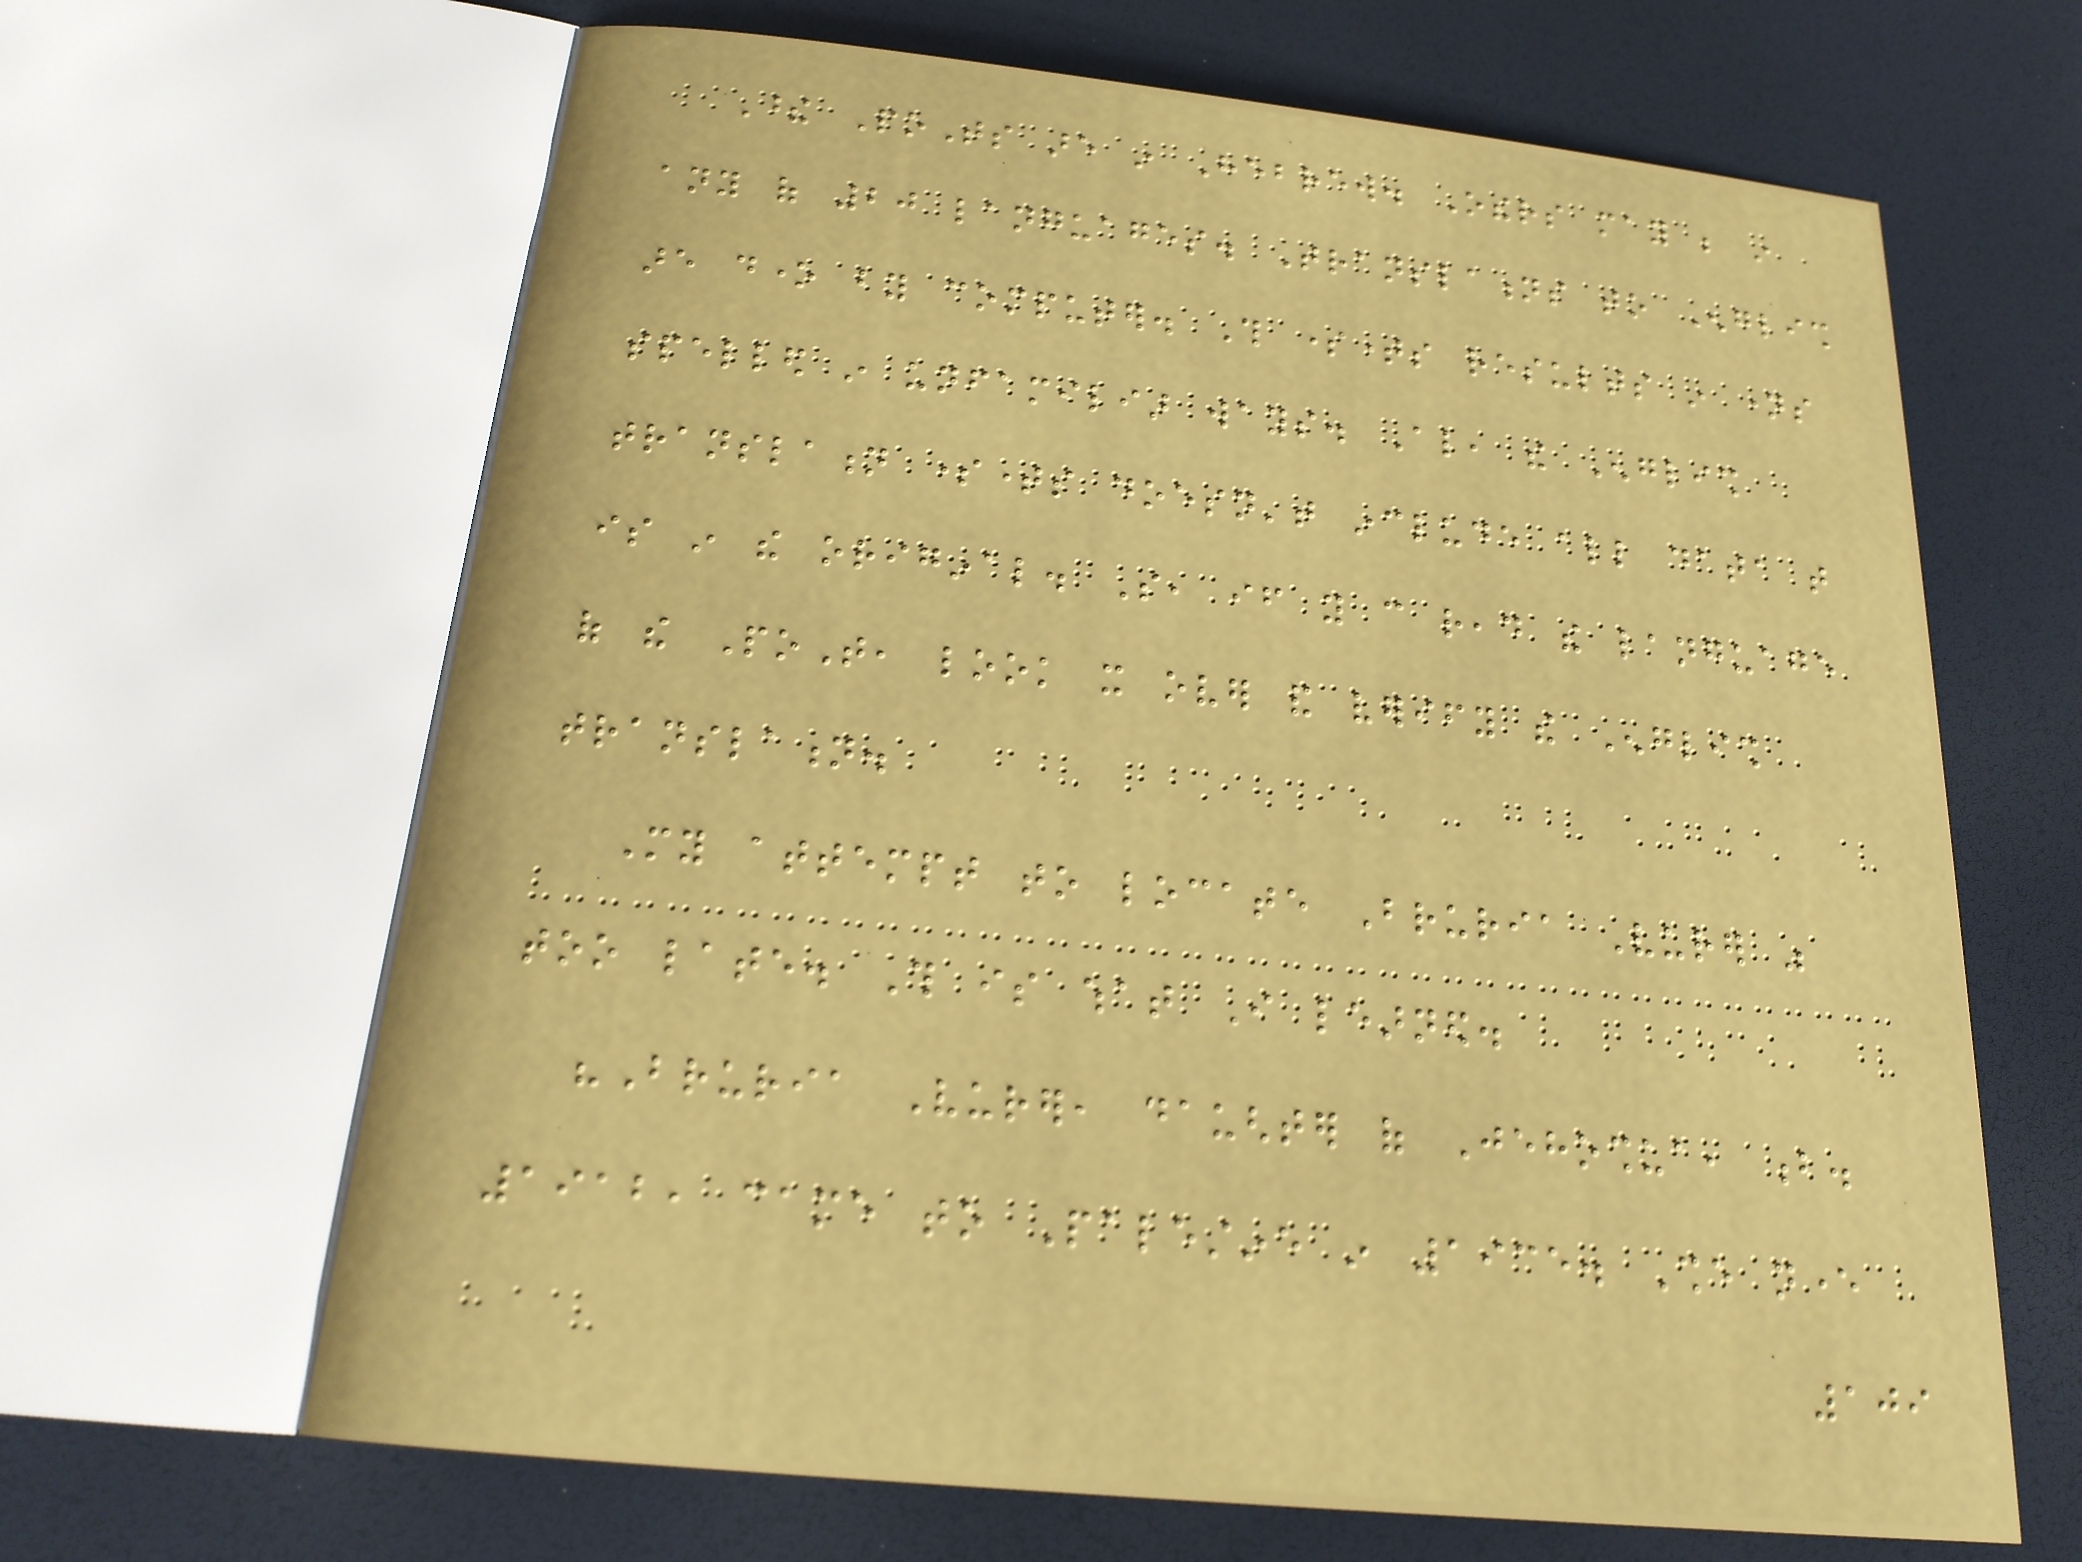These PoTs are in Hebrew. Others may be in
any of 20 languages. Translations to English
are done by computer. This sometimes results in names
spelled in unfamiliar ways. Also, the English
translation sometimes doesn't include all data that
is in the original. So, if you can read the language
of the PoT, look it over and verify the English
translation.
My attempt to locate Bruria Vurer was
too late. This is what I learned.
"Bruria Vurer, daughter of Jehoshua, b.
1912, came to Palestine in 1935. She never
109
